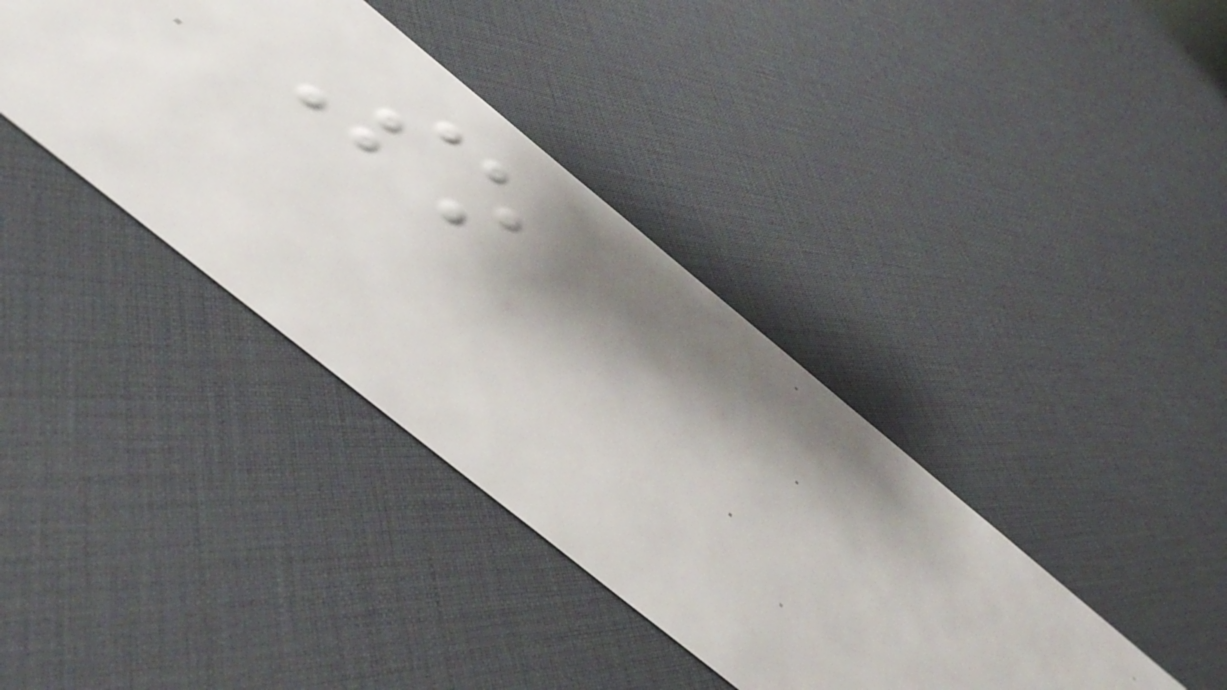So
